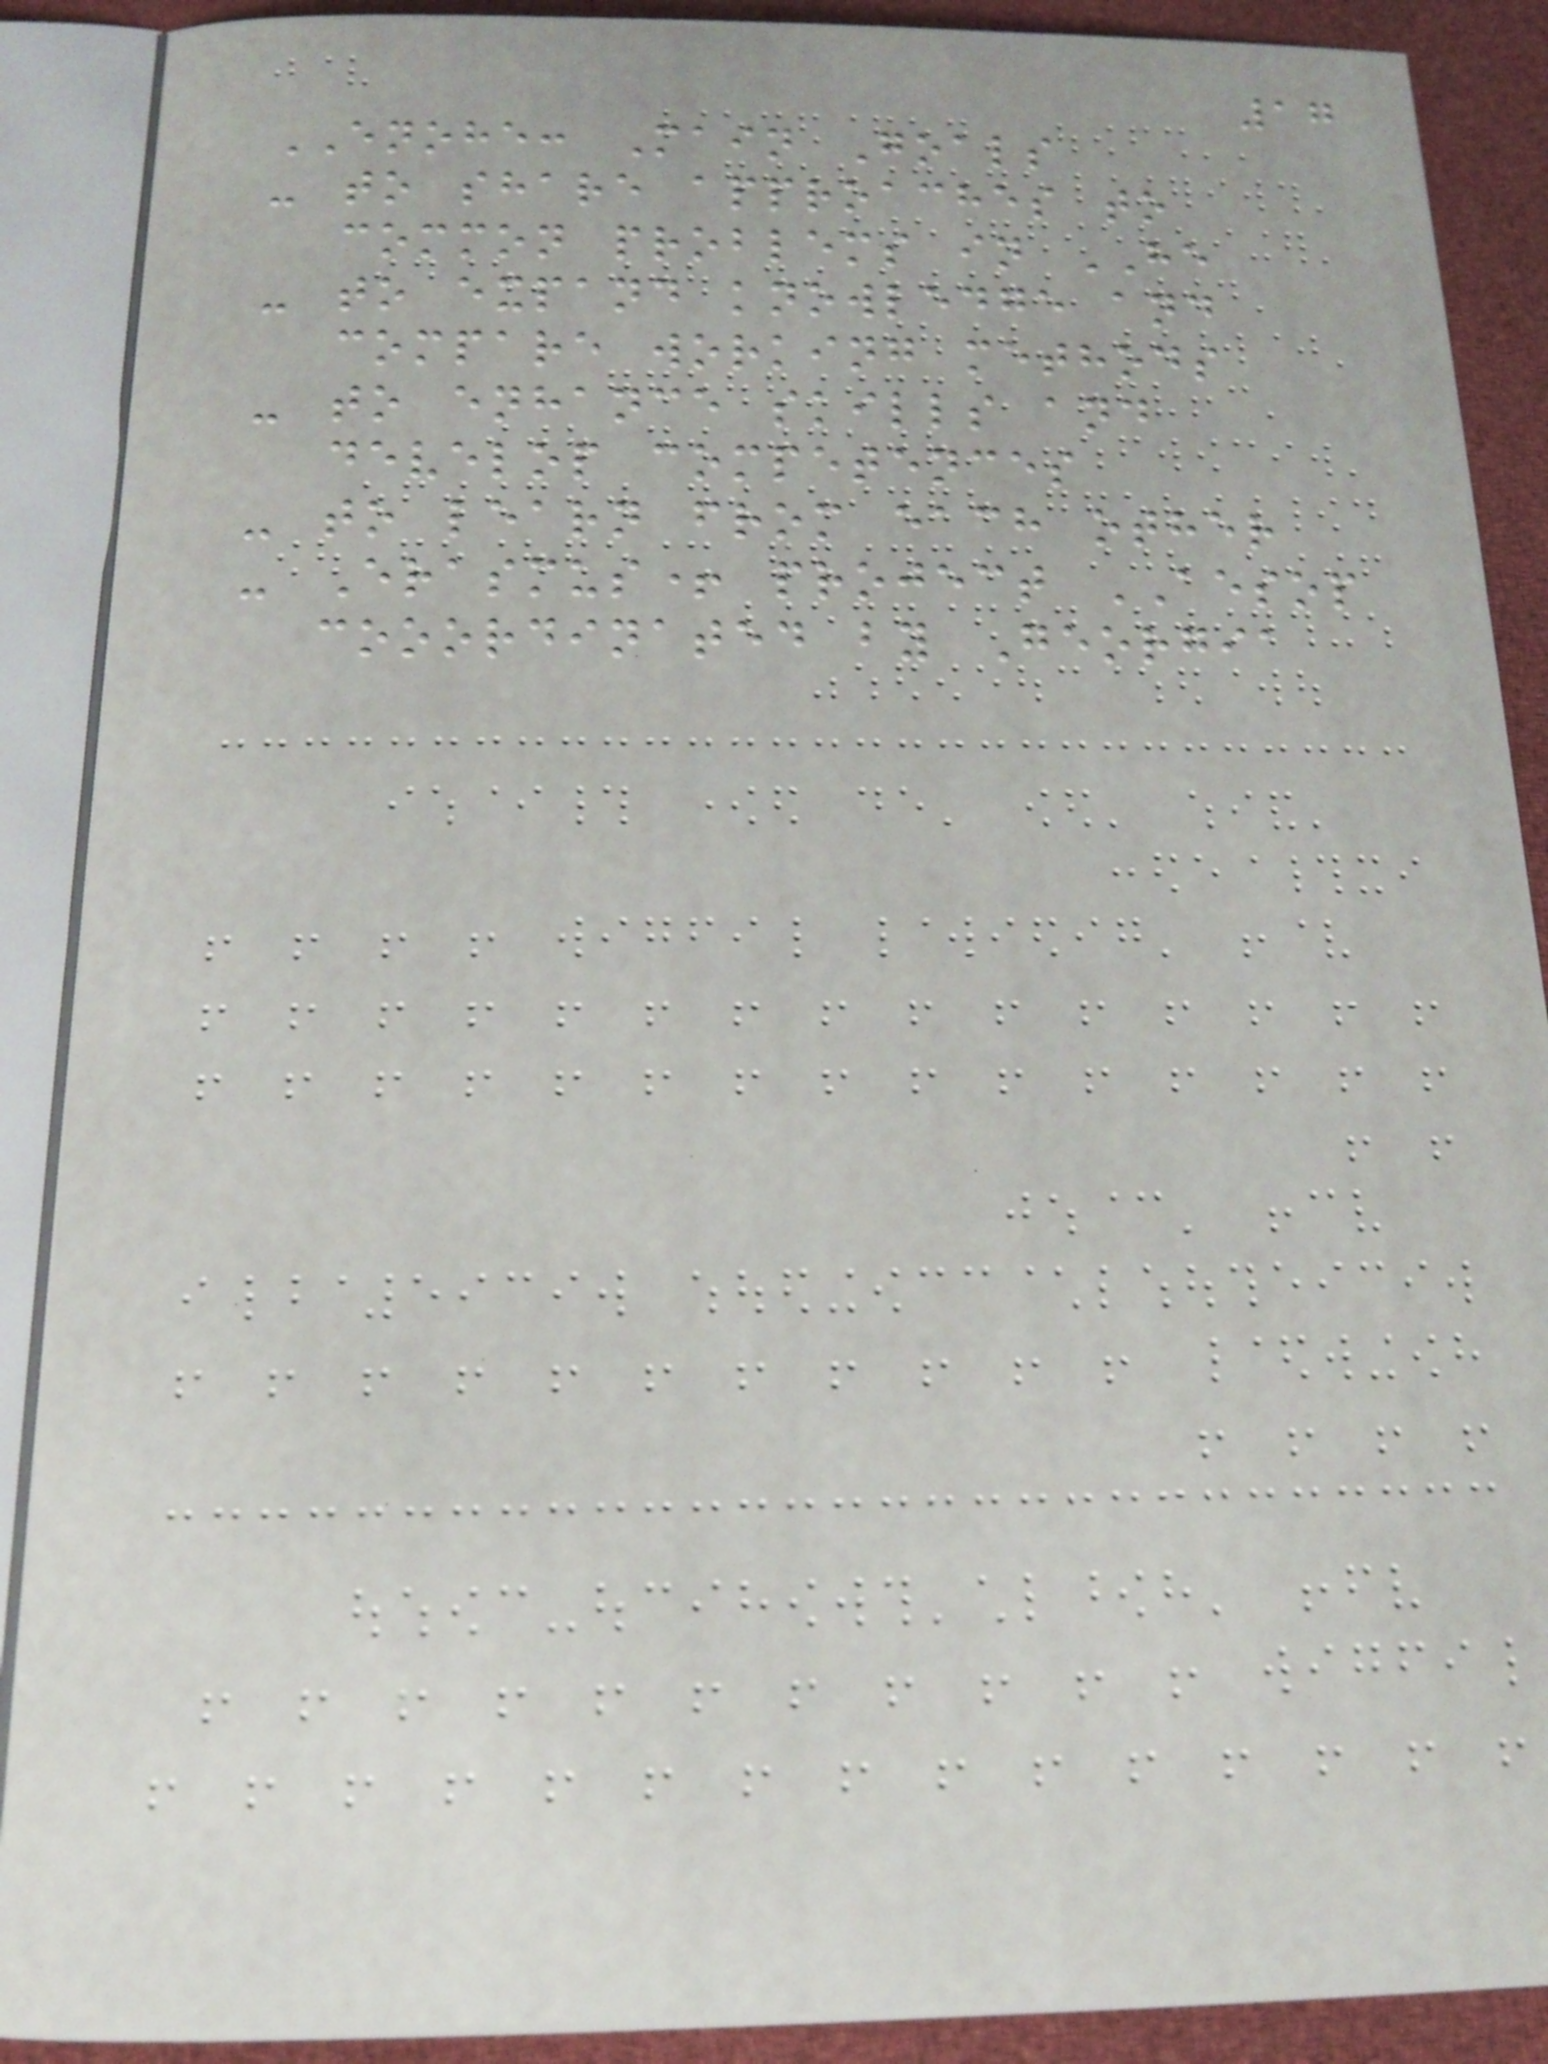17
ENOHE: Main Goals
- to share approaches to
common problems in HE
- to expand knowledge and
compare working methods
- to enhance skills and
develop competences
- to learn from each other
- Erasmus+ project AESOP
cooordinated by Georgia
